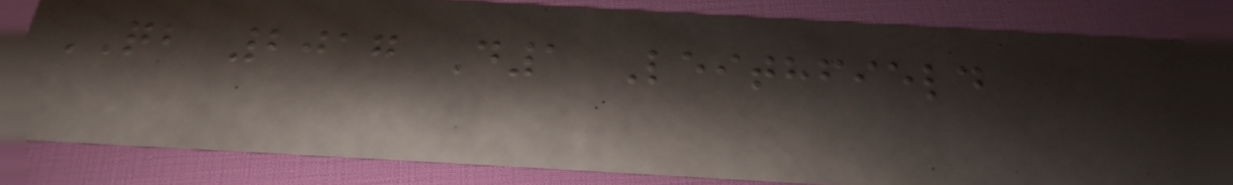QB 2017 D1 Leithfield
